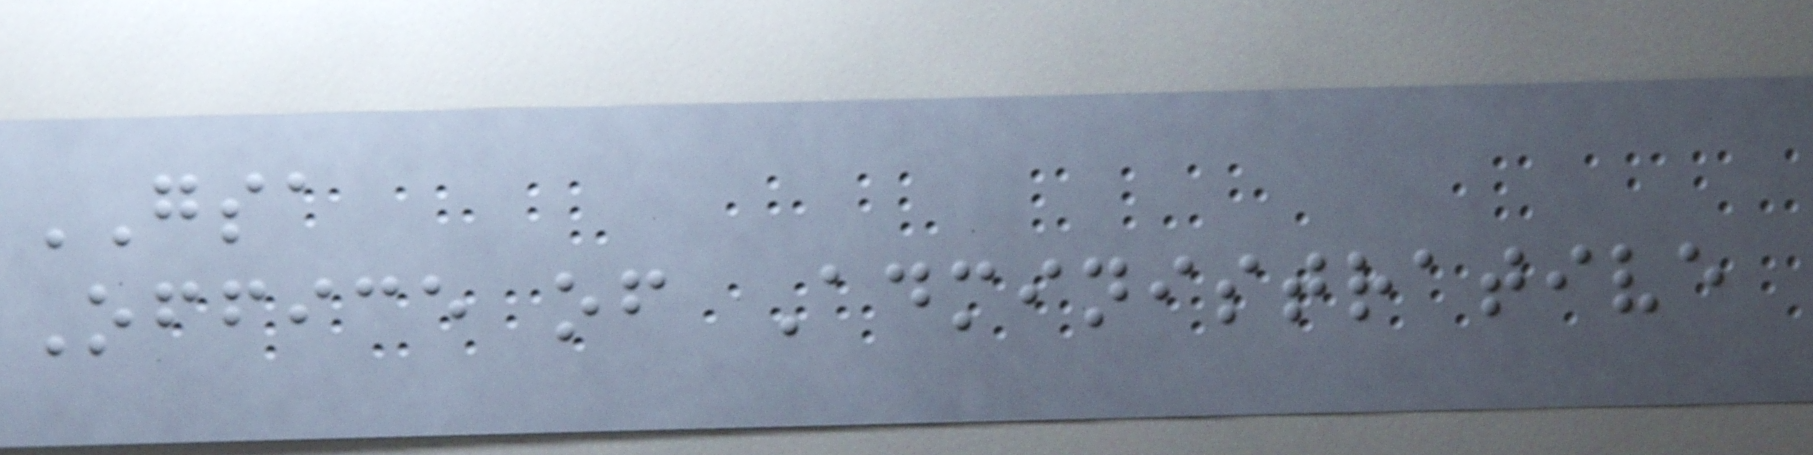GSA
Office of Administrative
